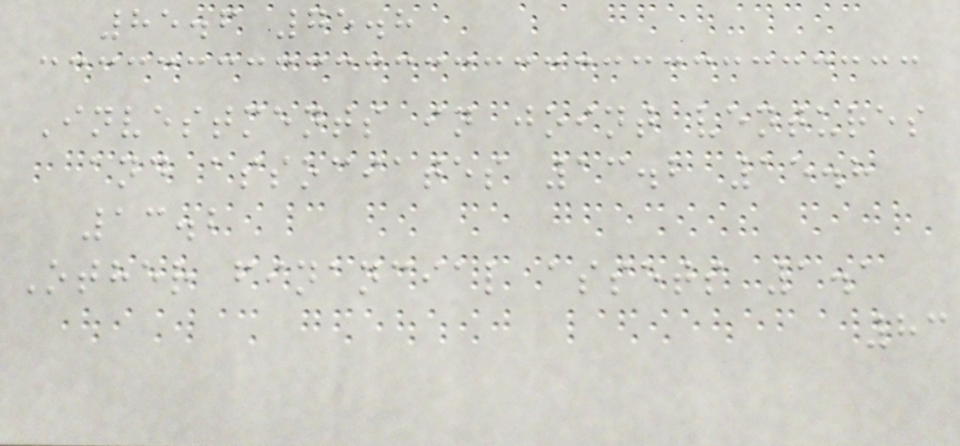85.6 75.8
Investments in joint ventures
and associates 13.2 15.8
13.2
Other financial assets 1.1
83
